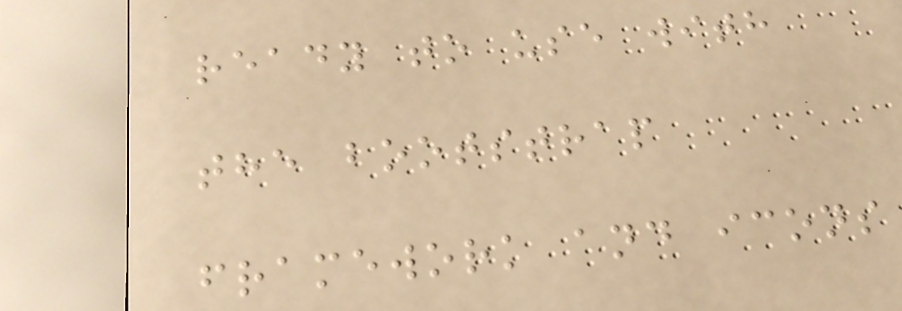ready to use with
the bootstrap
framework and icons
